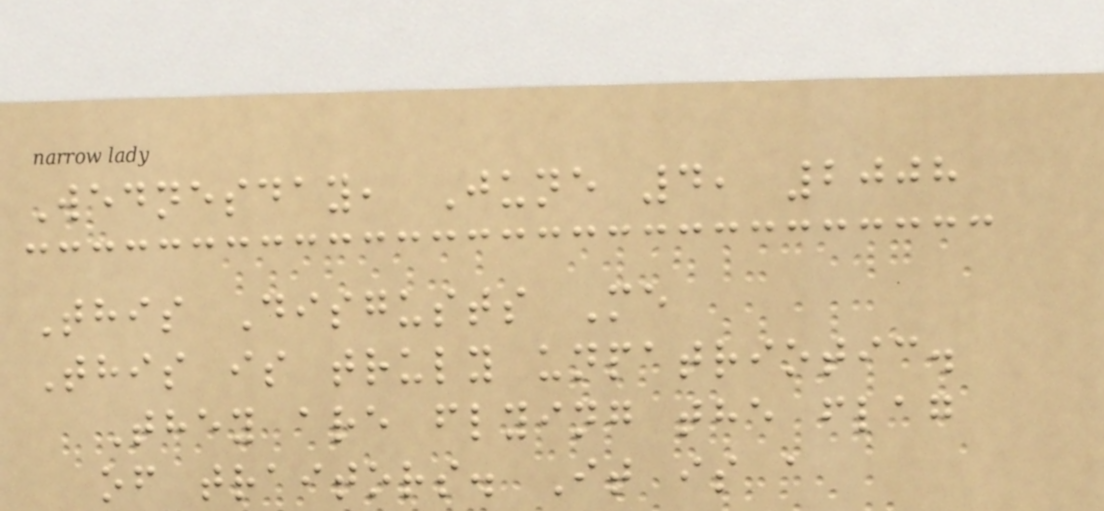Wednesday, June 4, 2008
This Disgusts Me
This is truly unpatriotic.
They are flying the flag
of traitors. It is a
